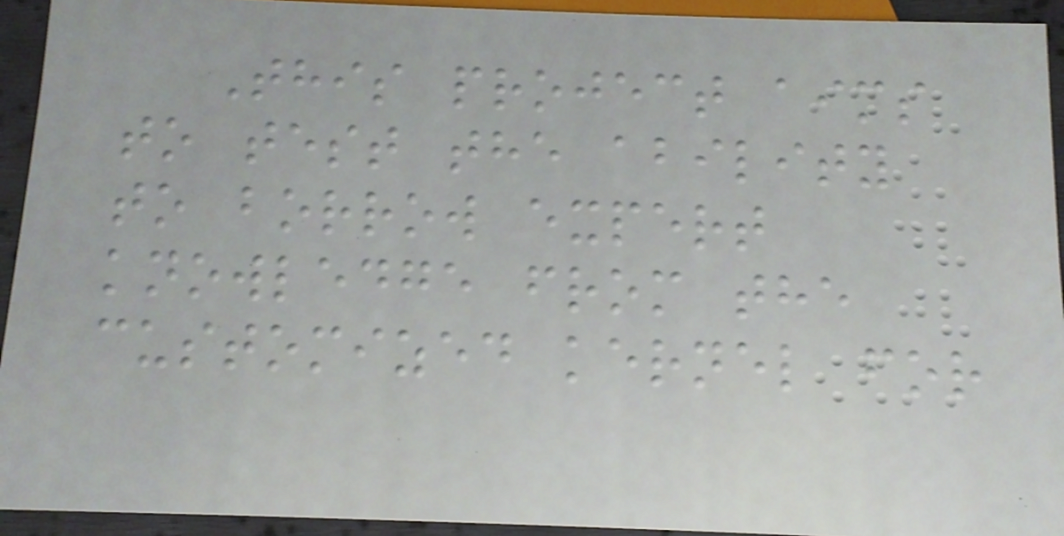This project aims
to test the ability
to borrow expert
knowledge from the
customized kernel for
